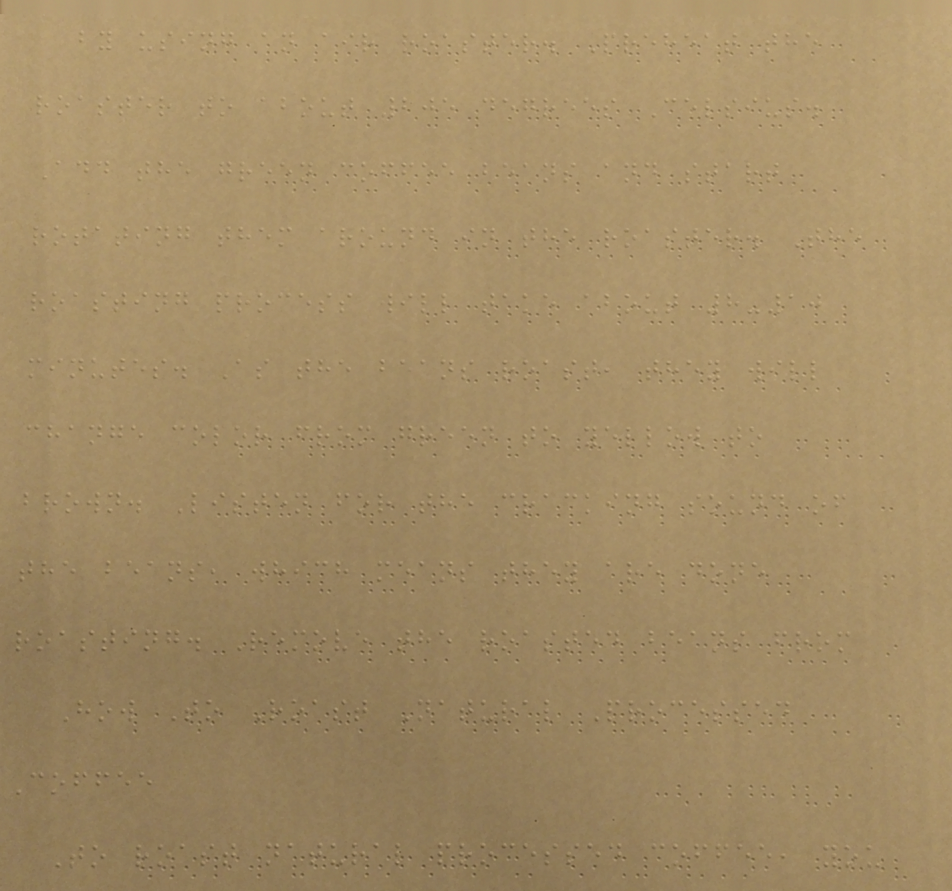by using an air roaster. Preheat the
roaster to about 205 degrees Celsius.
Add the green coffee beans and start
rotating them around in the roaster. The
roasting process will take about 8-10
minutes. As the beans roast, they will
change color from green to yellow to
brown. Listen for the cracking sound of
the beans, which means they are done
roasting. Remove the roasted beans from
How To Roast Natural Processed
Coffee
To roast natural processed coffee, you
